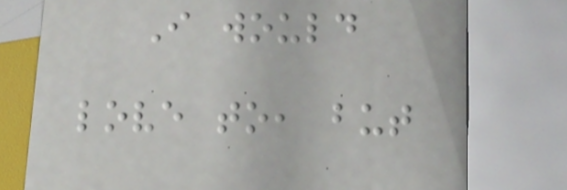I would
love to, but
